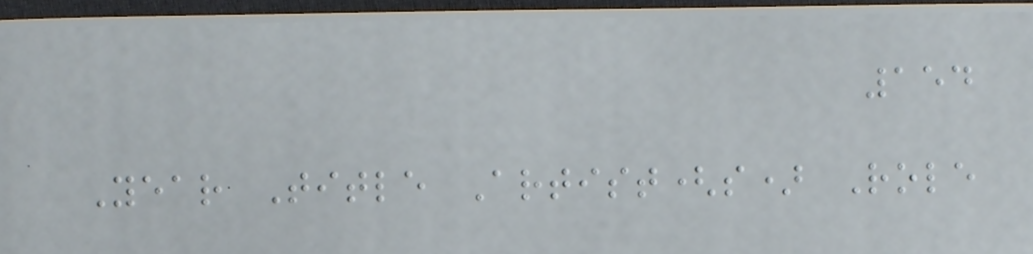154
Year Title Artist(s) Role
